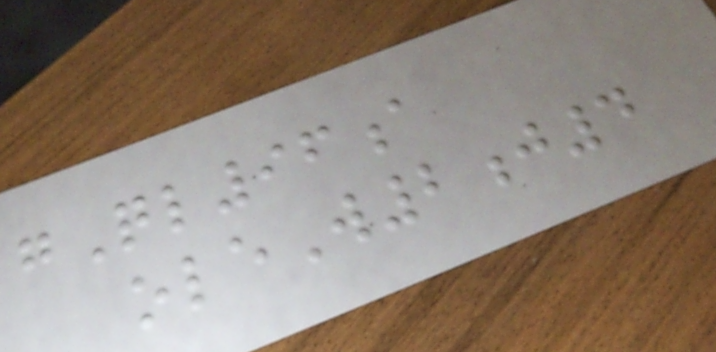gQl96a
oleW2j4
